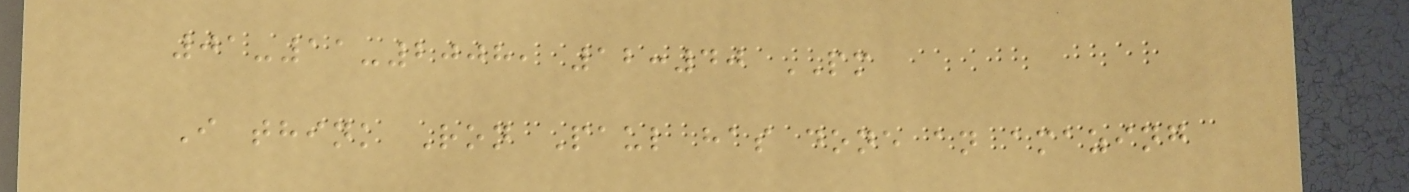01-11-2008, 12:40 PM
I think Ron Paul has done an amazing
